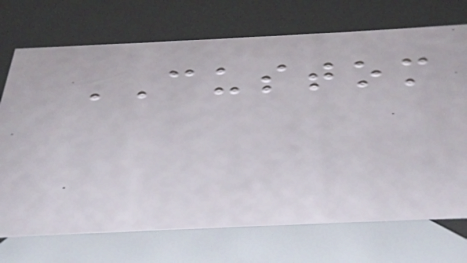CUSTOM
